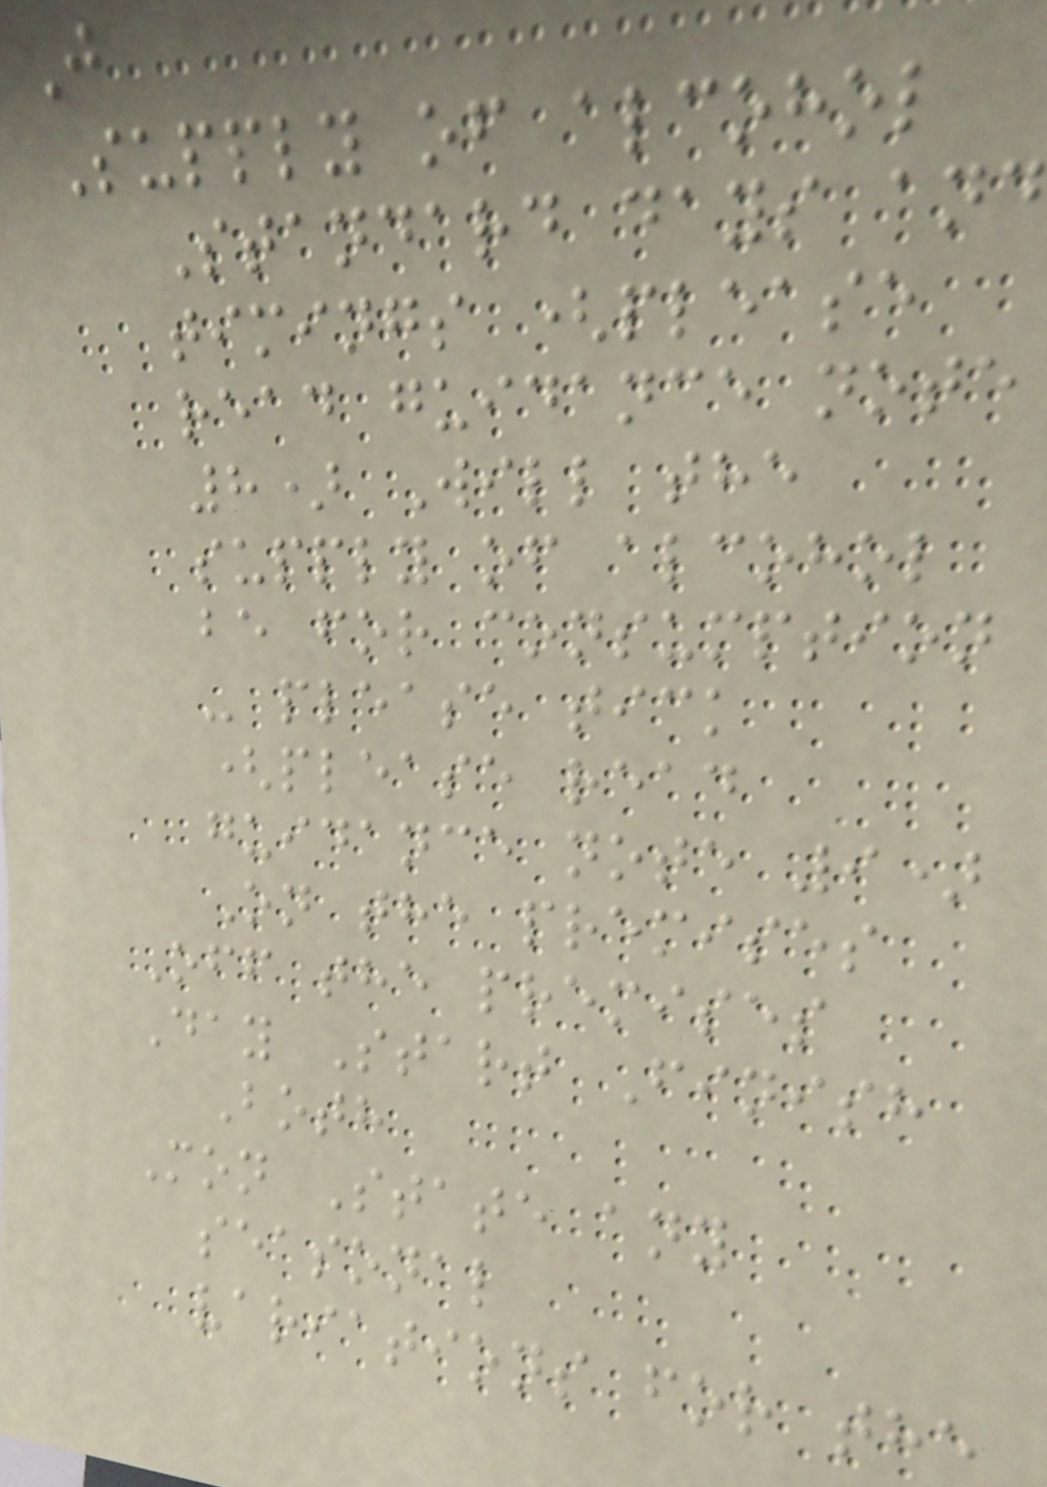J
Supply of alcohol
Standard days and
timings (please
read guidance note
8) Will the
supply of alcohol
be for consumption
- please tick
(please read
guidance note 9)
On the premises
Off the premises
Day Start Finish
Both
Mon State any
seasonal
variations for the
